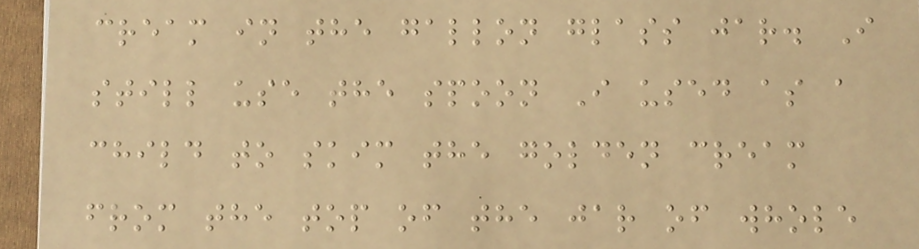cream in the gallon glass jar. I
still use the spoon I used as a
child to skim the golden cream
from the top of the jar of whole
